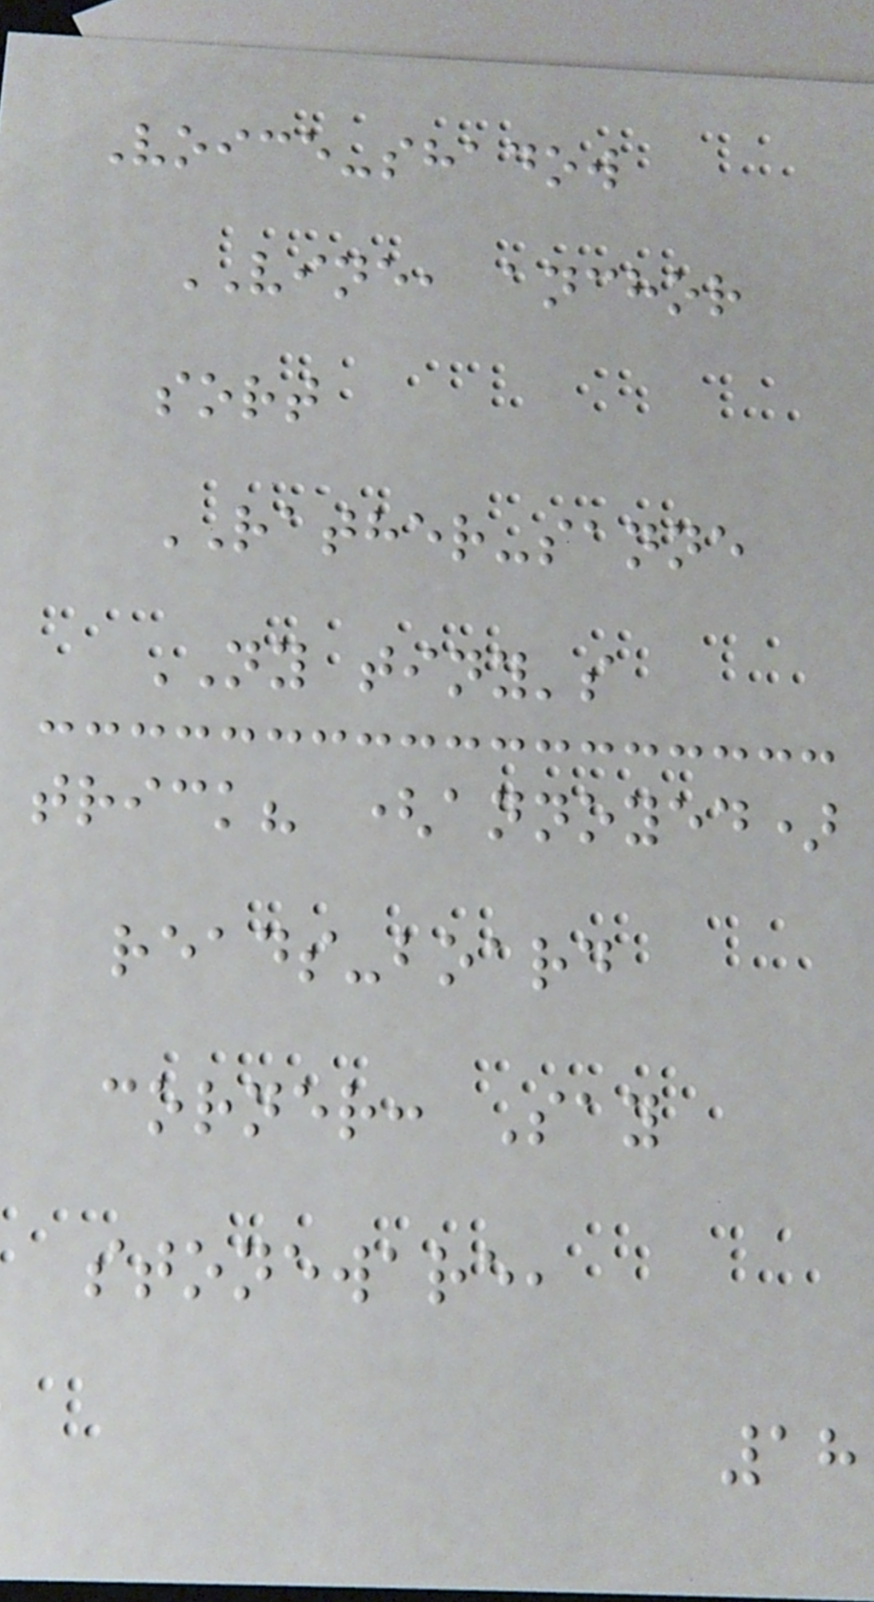Voice-shadow
VINE, anchor
sort
RATHER-sanne
NY tiny's
trick? (annoyed)
reads-board
corner: Say
stoneware,
18
